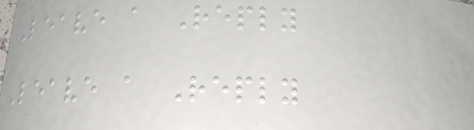Leave a Reply
Leave a Reply
